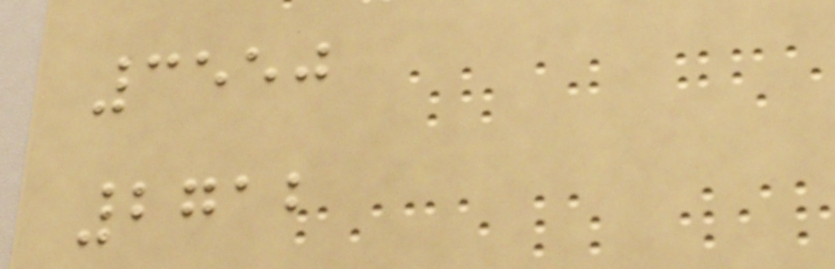3550
2712
